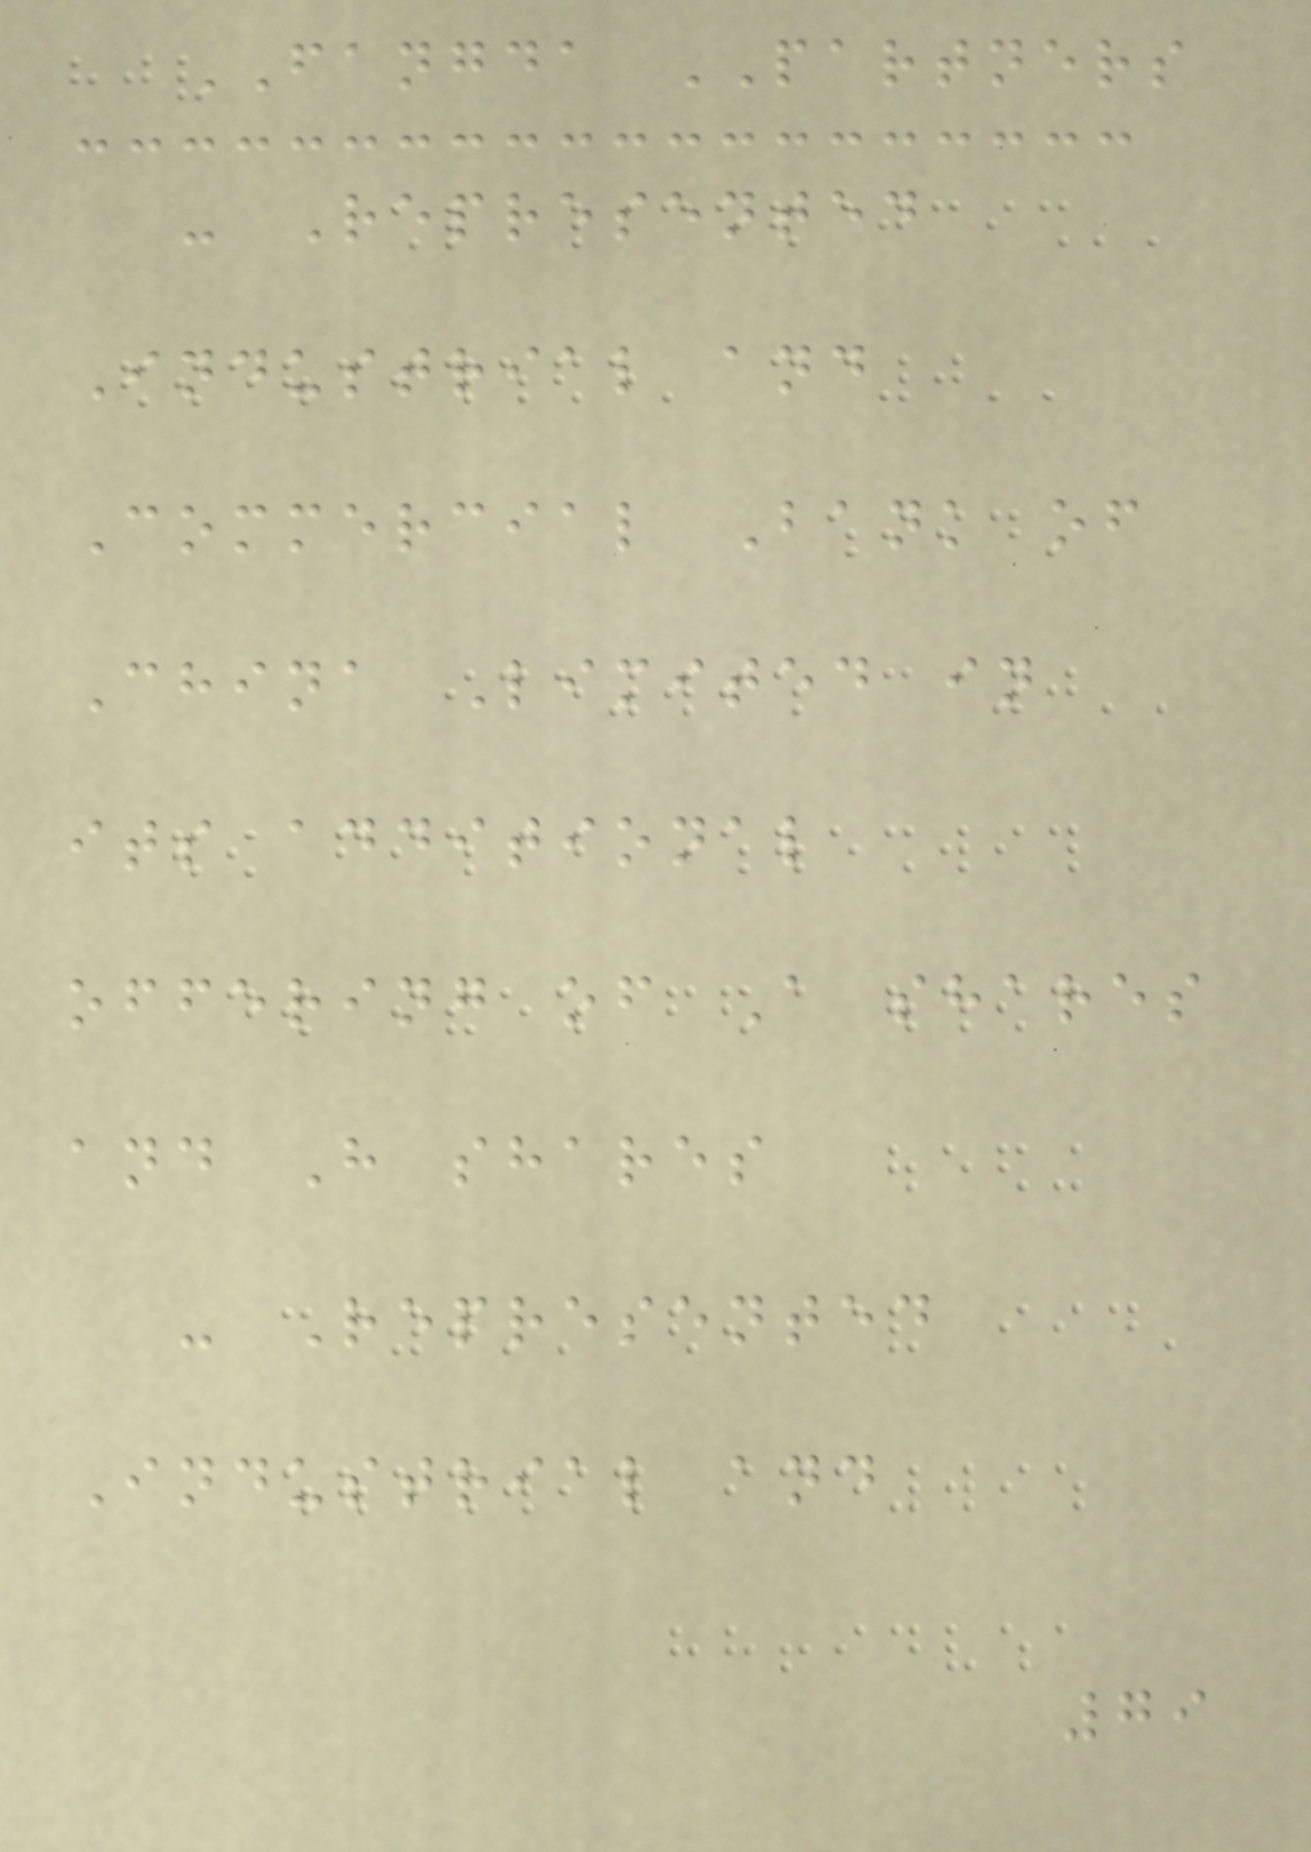FANGDA PARTNERS
- Represented
Industrial and
Commercial Bank of
China Limited in
its additional
offering of A shares
and H shares
- Represented
Industrial and
79
